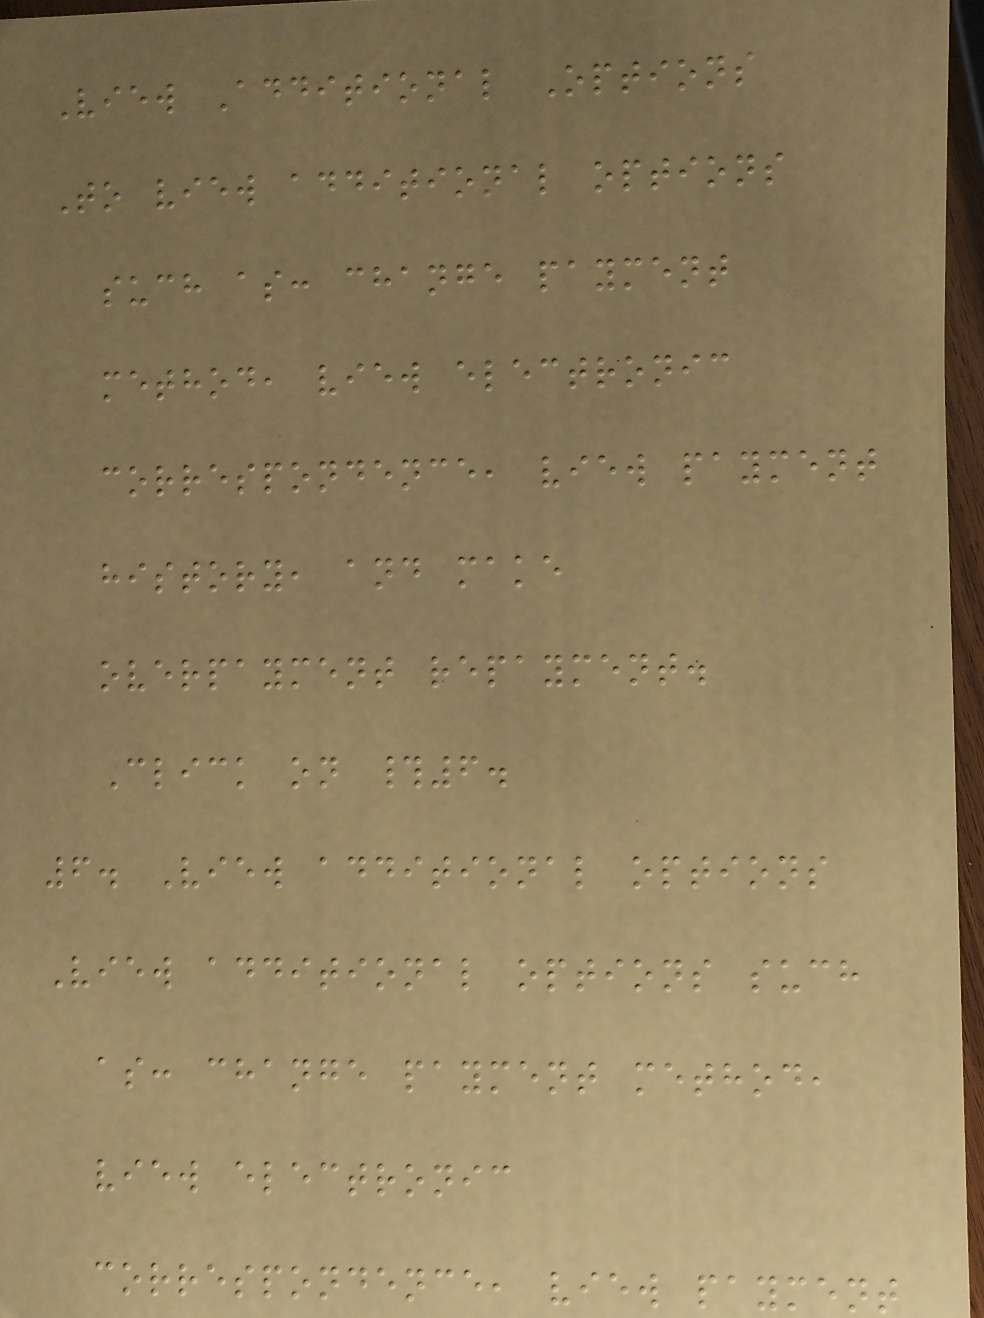View Additional Options
To view additional options
such as: change payment
method, view electronic
correspondence, view payment
history, and make
overpayment repayment.
Click on #6.
6. View additional options
View additional options such
as: change payment method,
view electronic
correspondence, view payment
